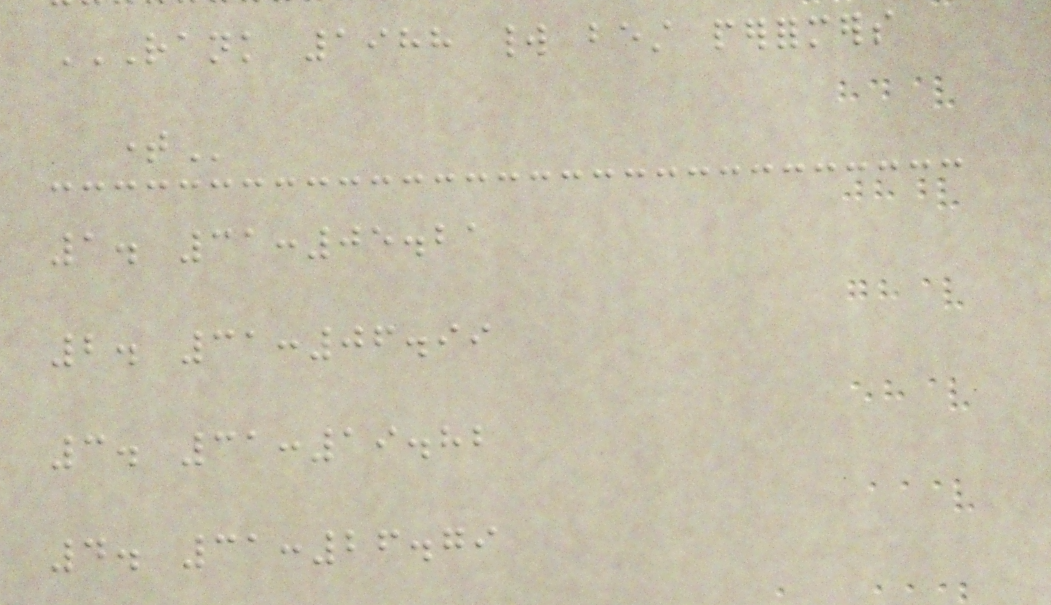RANK 1988 WORLD BEST PERFORMERS
TIME
1. 31:05.21
2. 31:06.99
3. 31:19.82
4. 31:26.79
